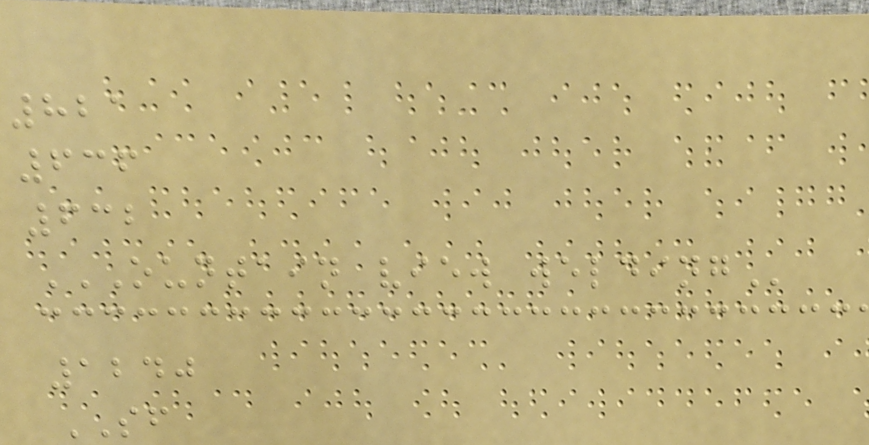821
636
632
OUNTAIN VIEW WELDING
1240
SF
